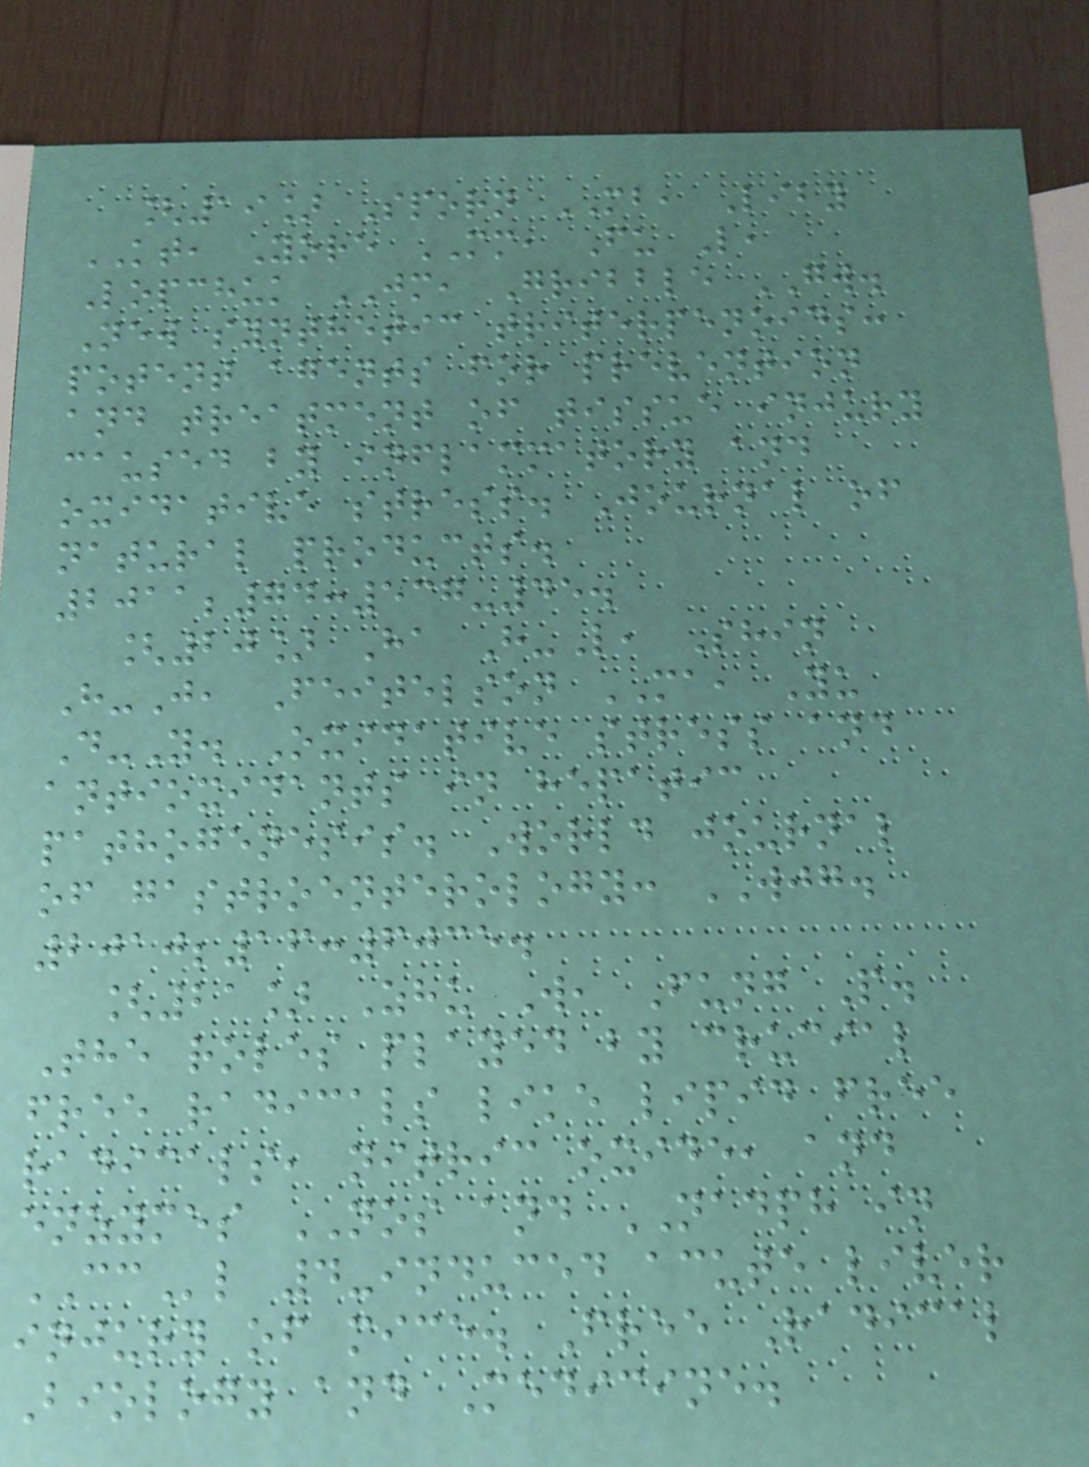[19] Sporn MB, Liby
KT, Yore MM, Fu L,
Lopchuk JM, Gribble GW.
New synthetic triterpenoids:
potent agents for prevention
and treatment of tissue injury
caused by inflammatory and
oxidative stress. Journal of
natural products.
2011;74:537-45.
[20] Ha H-L, Shin
H-J, Feitelson MA, Yu
D-Y. Oxidative stress and
antioxidants in hepatic
pathogenesis. World journal
of gastroenterology: WJG.
2010;16:6035.
[21] Zhu W, Fung P.
The roles played by crucial
free radicals like lipid free
radicals, nitric oxide, and
enzymes NOS and NADPH in
CCl 4-induced acute liver
injury of mice. Free Radical
Biology and Medicine.
